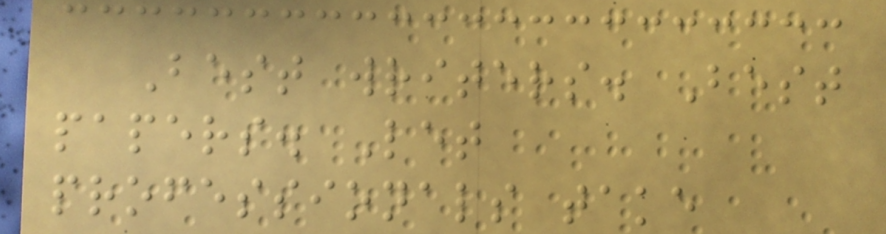Best writers. Best
papers. Let
professionals take
